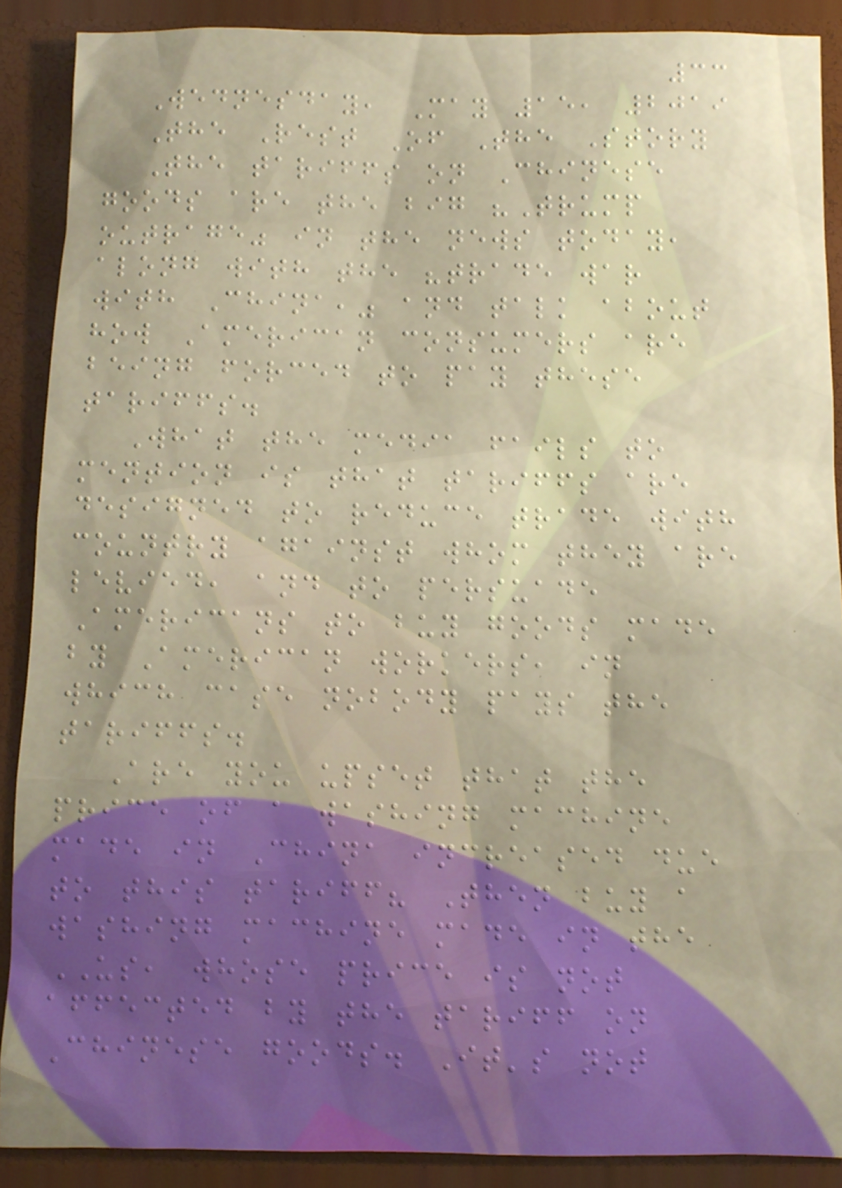33
Wednesday, May 15, 2019
The Rest Of The Story
The tariffs on Chinese
goods are the big "Trump
outrage" in the news today,
along with the "trade war
with China," and talk about
how American consumers are
being forced to pay these
tariffs.
What the media fails to
mention is that tariffs are
designed to reduce trade with
country against whom they are
levied, and to persuade
Americans to buy goods made
by American workers, in
which case nobody pays the
tariffs.
Are you upset that the
price of a washing machine
made in China increased due
to this tariff? Then buy a
washing machine made in the
US, whose price is not
affected by the tariff on
Chinese goods. It's not
